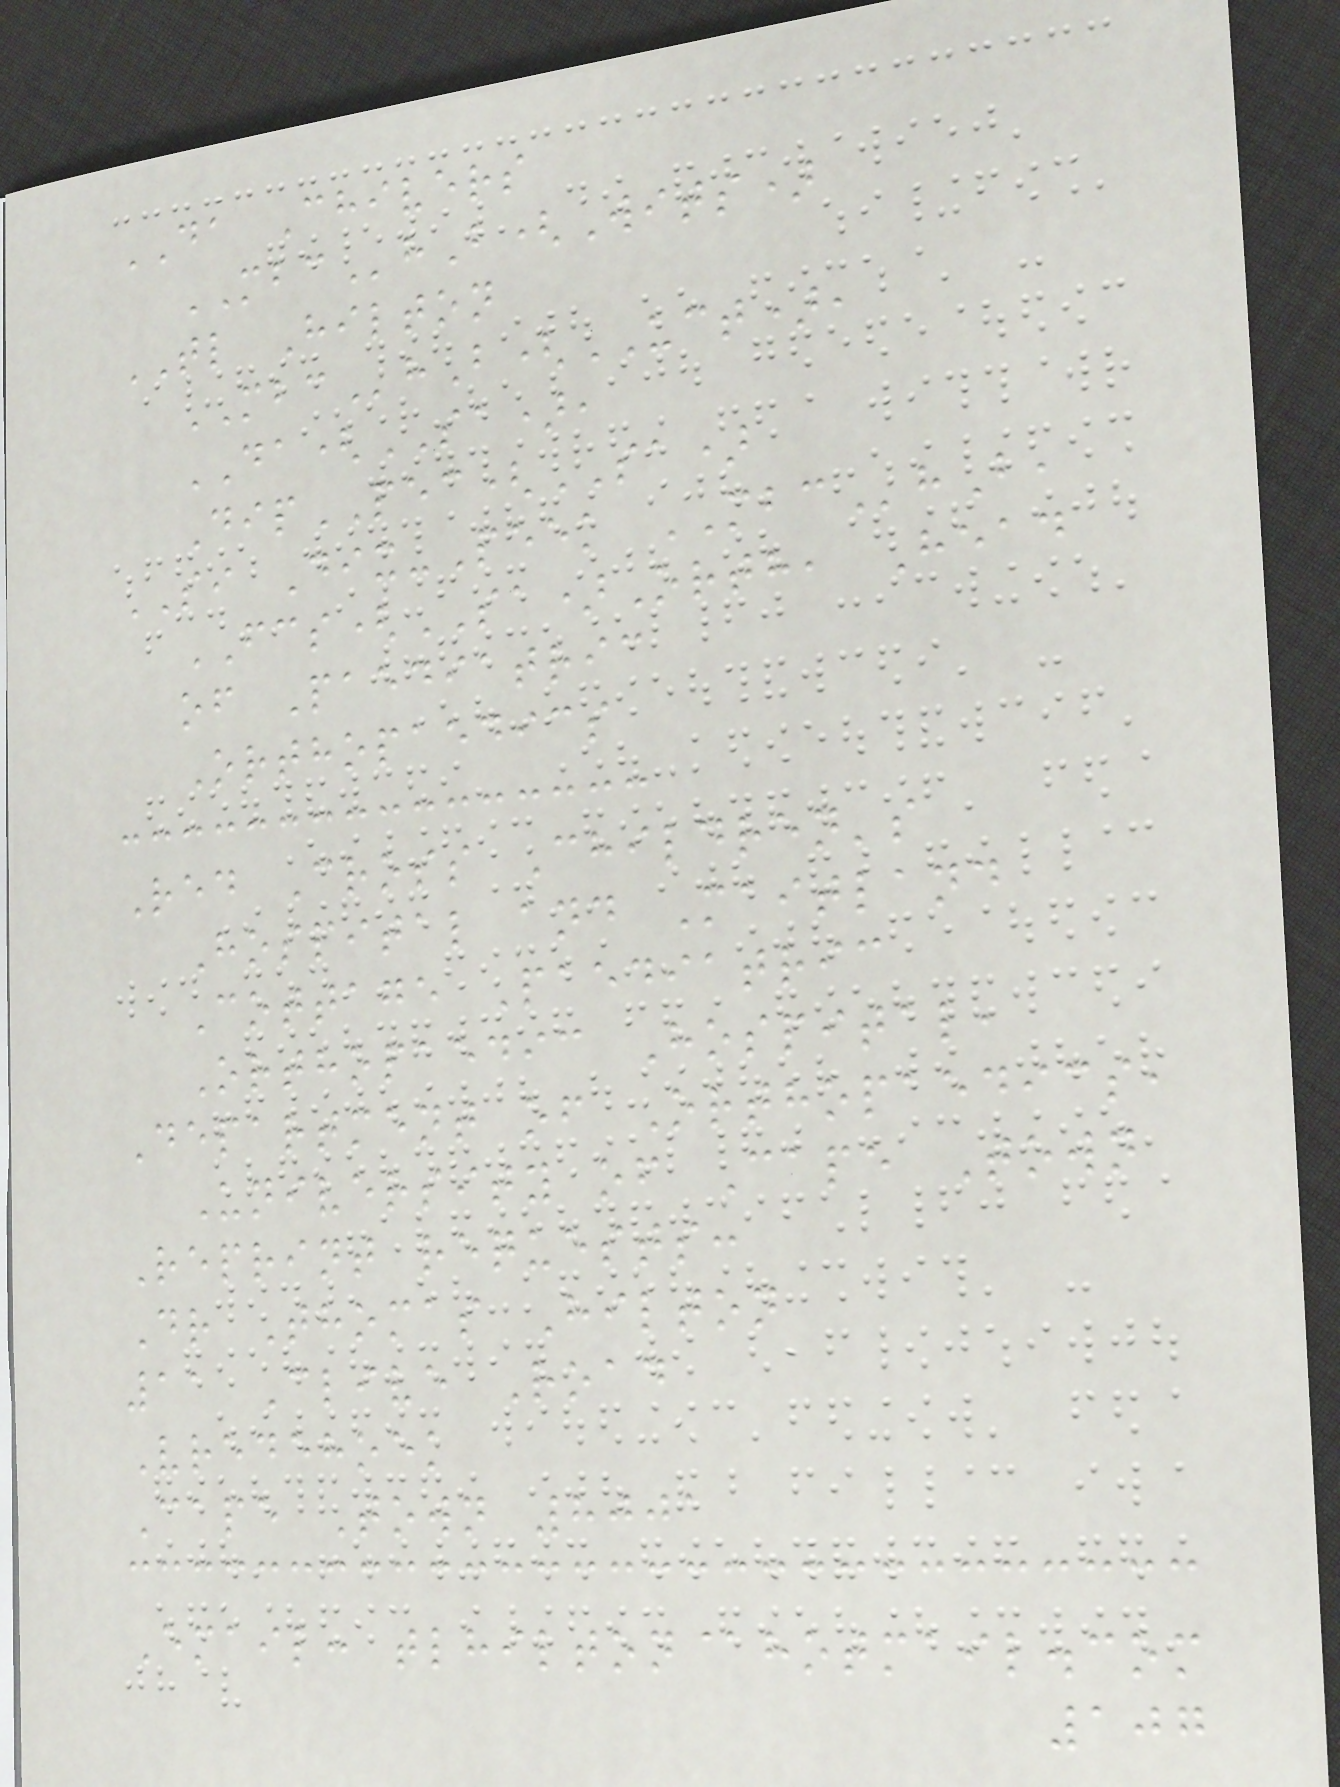DA Chivers
MBChB(Wits)
TL Hilton
MBChB(UCT),
DA(SA),
DipPEC(SA)
SI Dix-Peek MBChB,
FCS(SA)Orth, Head
of Paediatric
Orthopaedics
Red Cross Children's
Hospital and Maitland
Cottage Paediatric
Orthopaedic Hospital,
Department of Orthopaedics,
University of Cape Town
Reprint requests:
Dr Thomas Hilton
11 Clive Road
Vredehoek
Cape Town 8001
Email: tlhilton@hotmail.com
107
